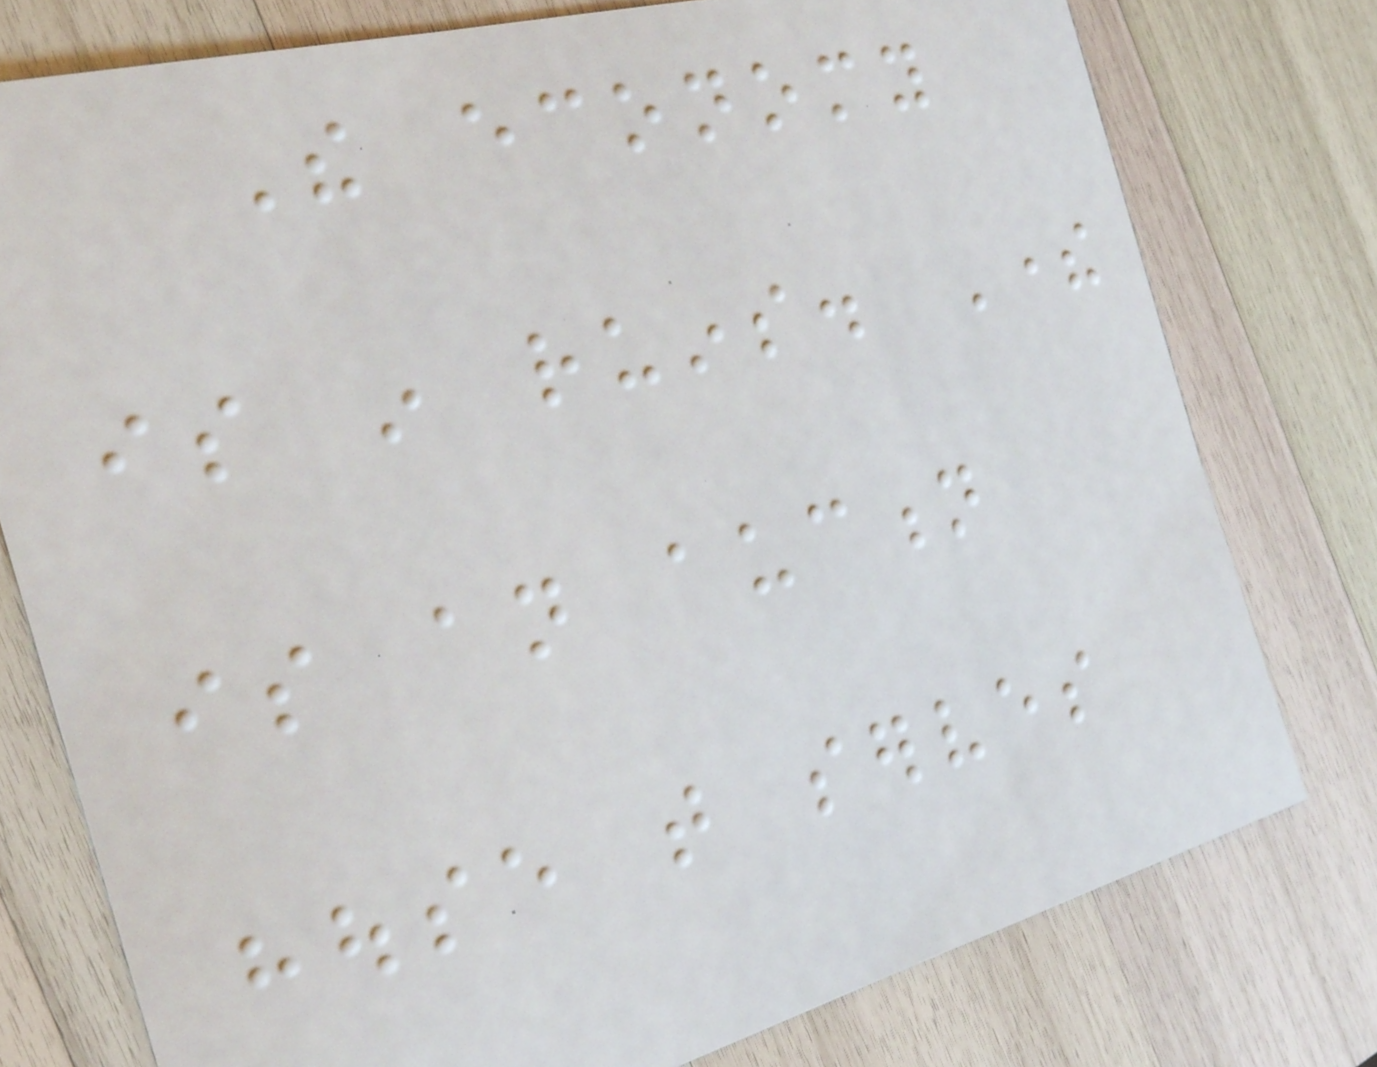The economy
is in ruins. There
is an auction
house that serves
